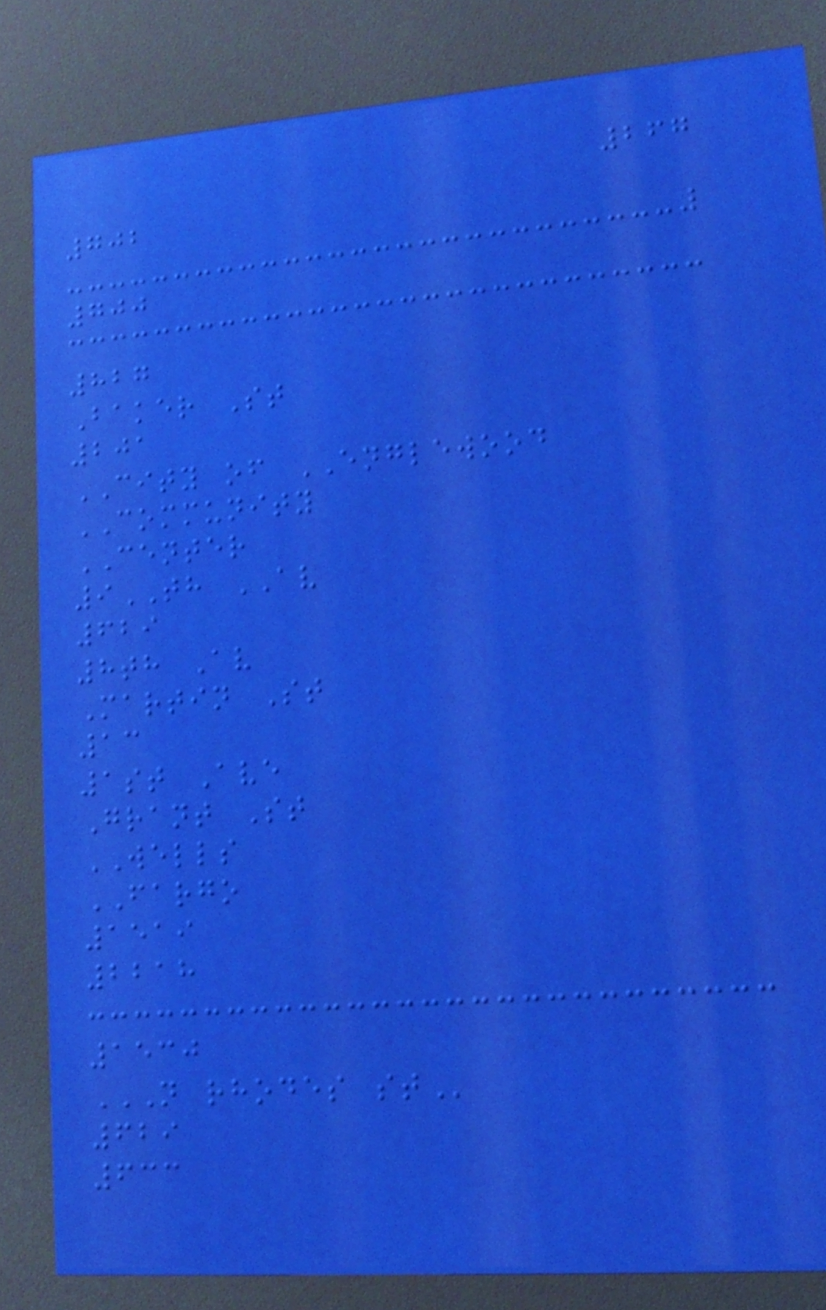267
702
700
827
Baker St
201
CITY of ENGLEWOOD
COMMUNITY
CENTER
9TH AV
629
8th Av
Martin St
13
1st Ave
Grant St
WELLS
FARGO
1519
2218
1530
N RHODES ST
629
633
